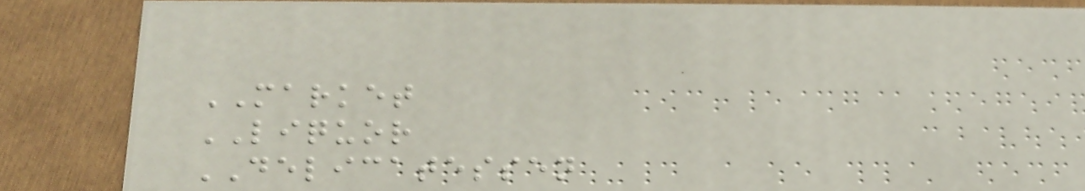MARKET
LIQUOR
DELICATESSEN
